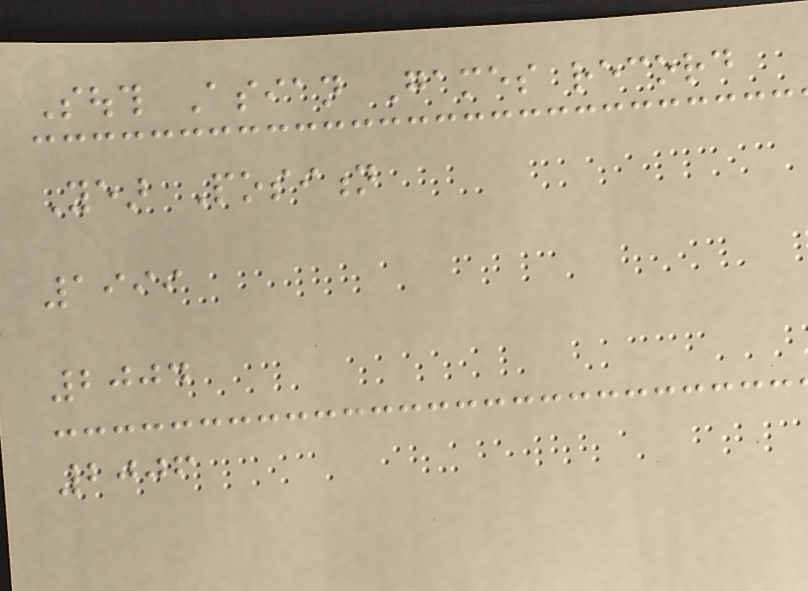South Asian Games record
Year Position
1999
2004
2006
